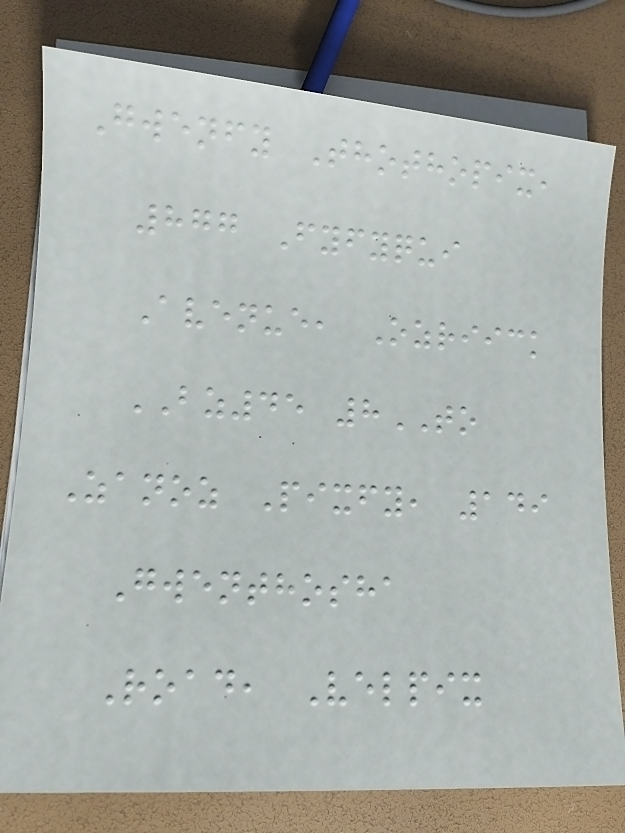Gwenfy Thothopix,
877 Fyfyqui
Avenue, Ozriick
BZ45 8TO
Zanoz Pixfy, 149
Gwenthosha
Road, Velpix
